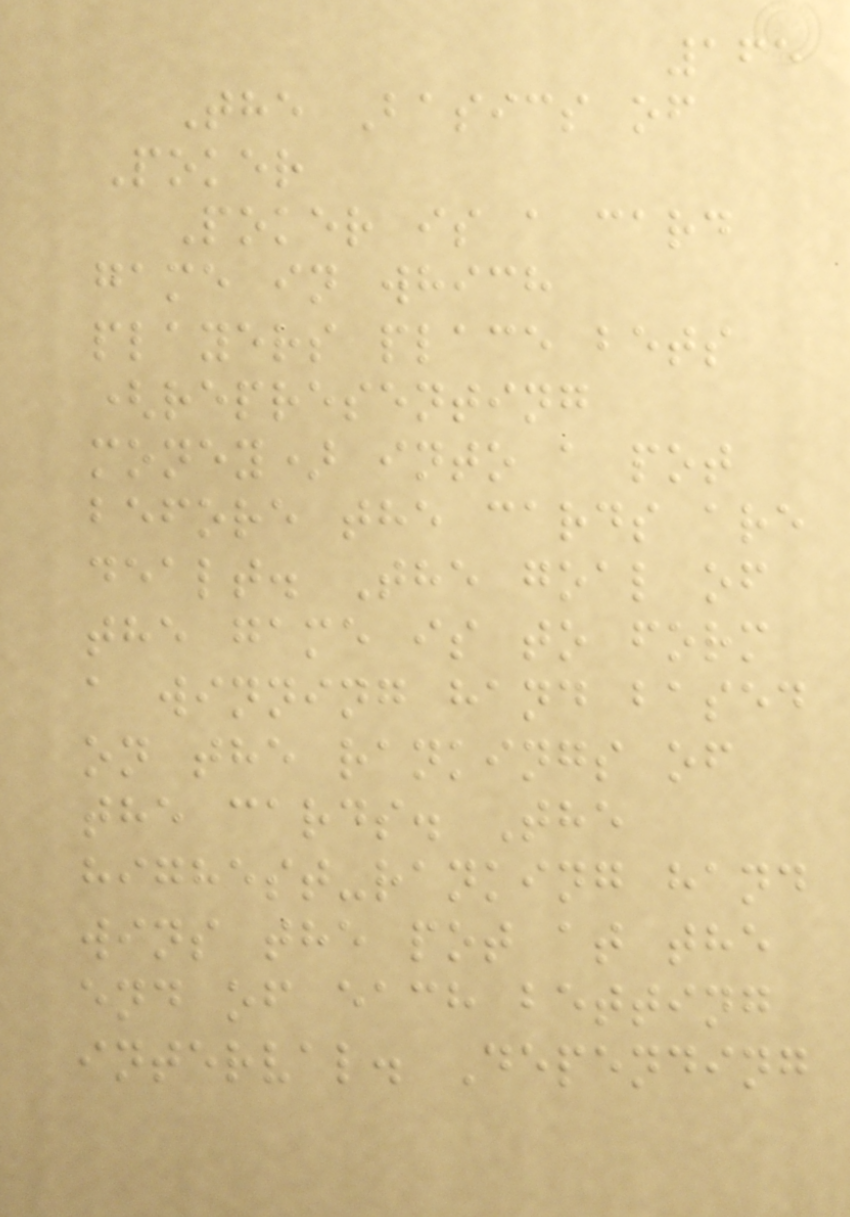165
The Basics of
Poker
Poker is a card
game in which
players place bets
(representing
money) into a pot
before the cards are
dealt. The goal of
the game is to form
a winning hand based
on the rankings of
the cards. The
highest-ranking hand
wins the pot at the
end of each betting
interval. Depending
